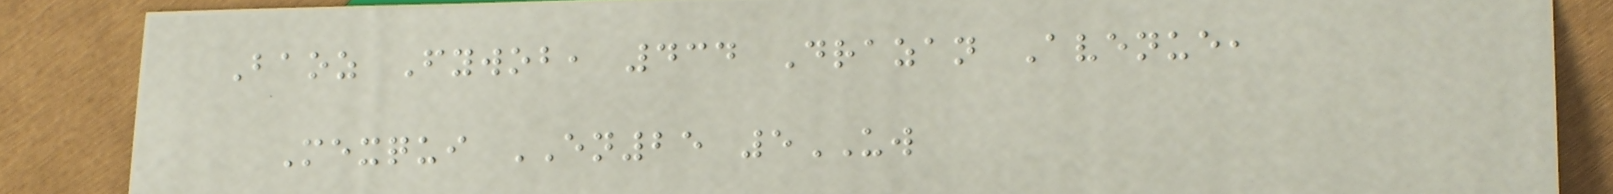Baoz Fywob, 434 Drazan Avenue,
Mexqui EN25 5UW
